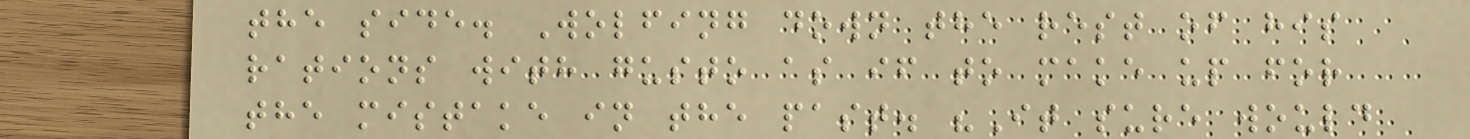the side. Wolfing down the rest of his
rations with gusto as if to make up for
the mistake in the past. "It sure would
